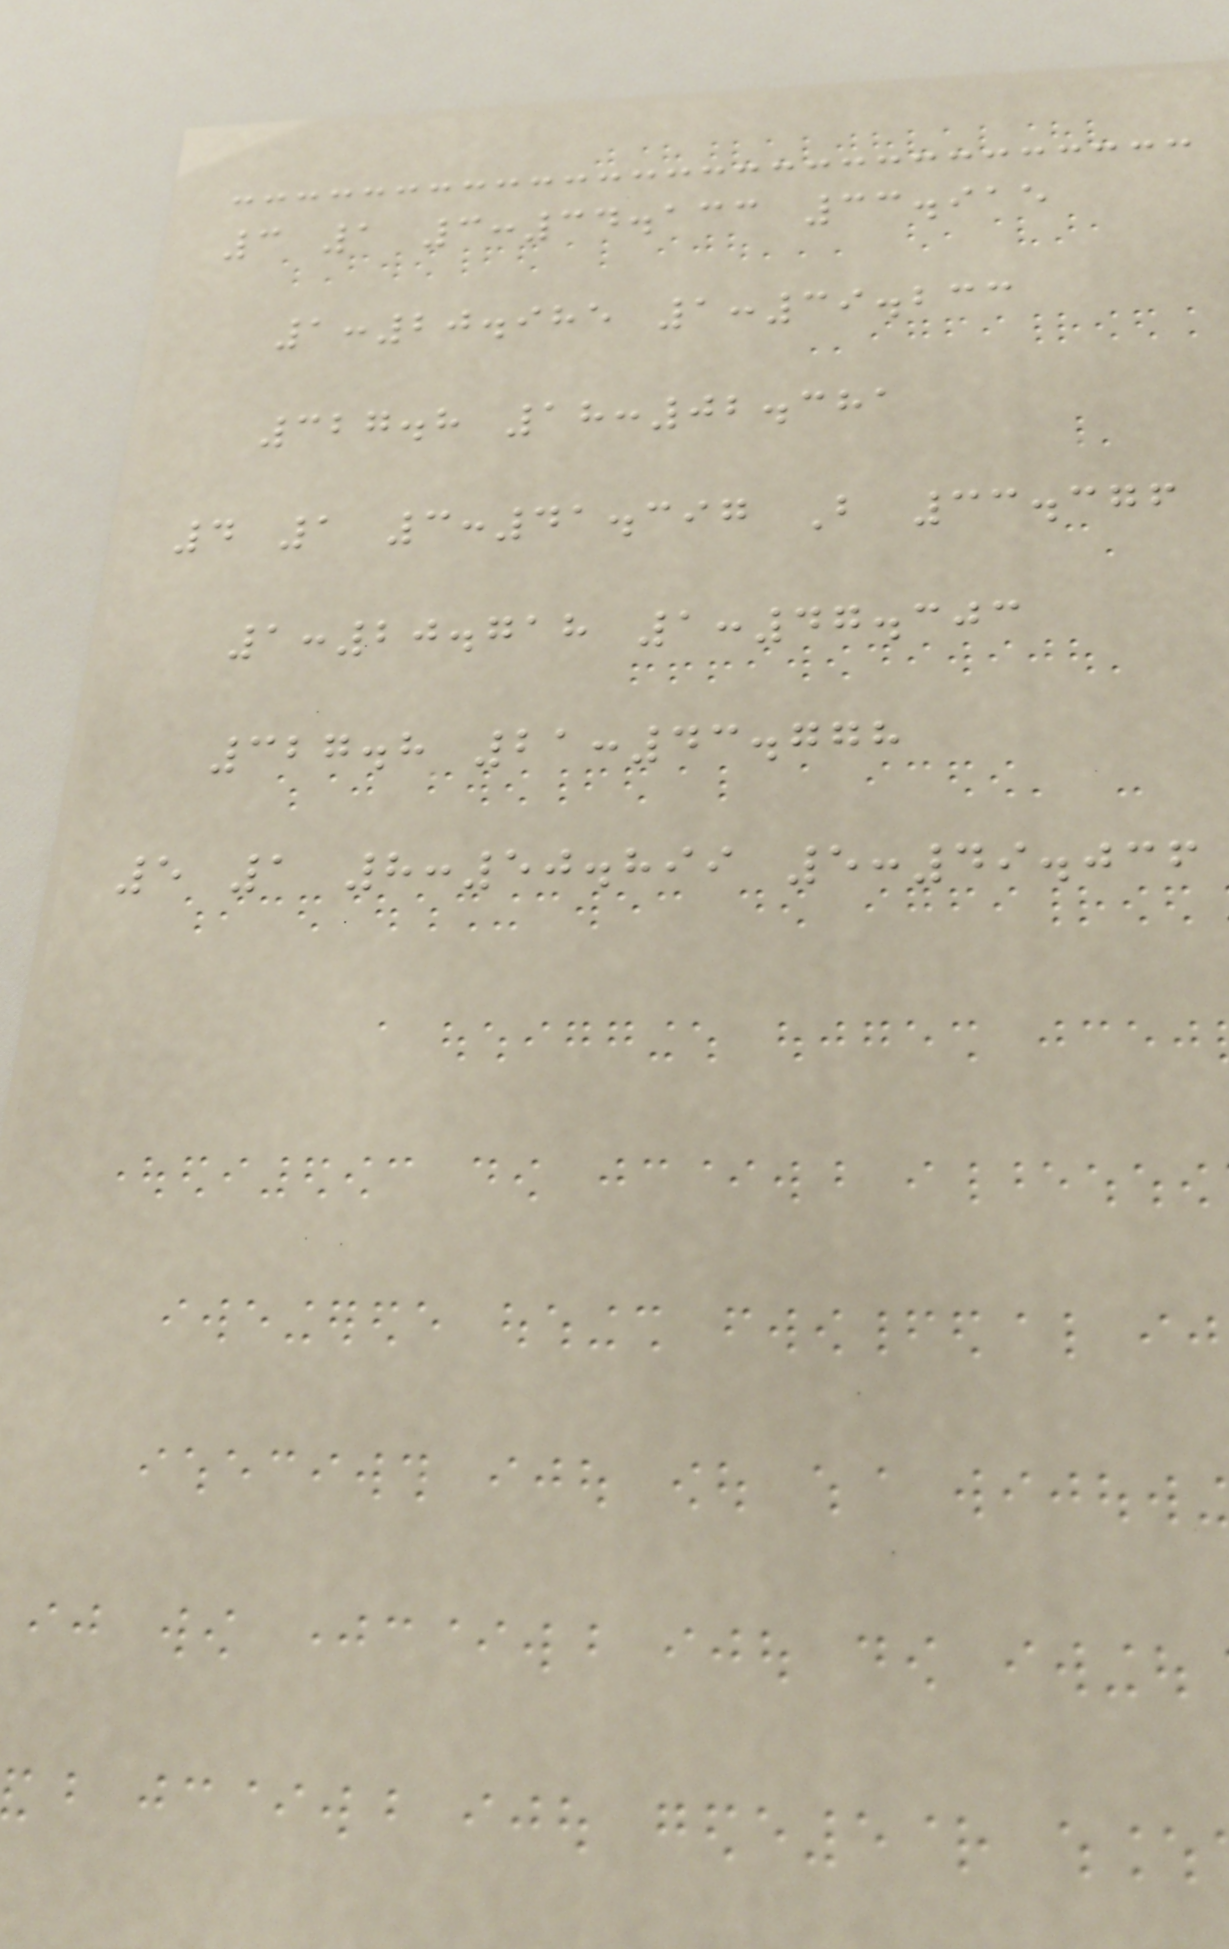3 1 3:34.133 33.915
1:20.985 1:39.233
327.8 18:02.381
4 1 3:41.397 B 33.376
1:20.718 1:47.303
327.8 21:43.778
5 1 8:50.899 5:49.036
